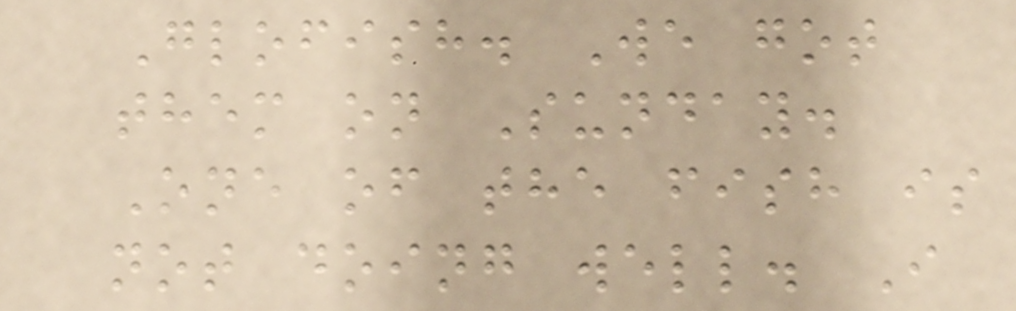Glofish. We got
them on Sunday.
One of the fish is
not doing well. I
